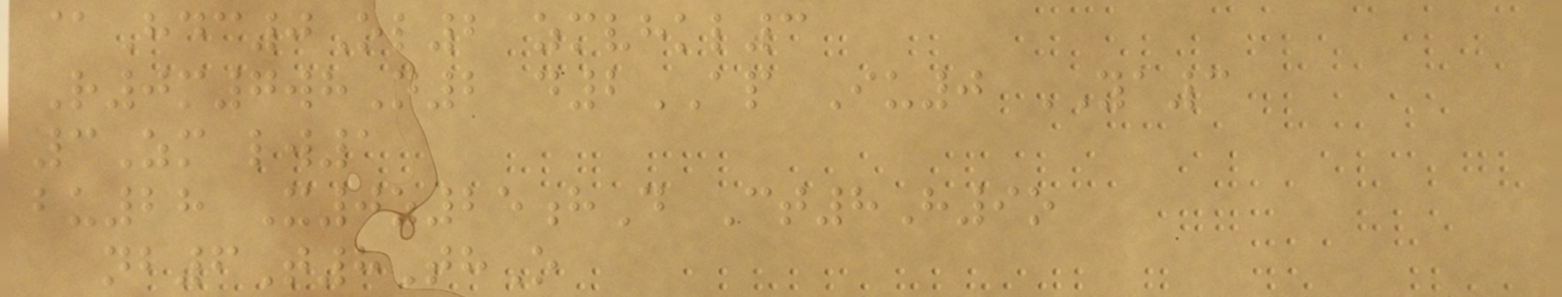@Hdc0Ol2 zmvhkl3
R0m7whN2 d2AP Iu0 YA3
3Zm lw1
bu28 X0z25hD Ct8H9o
nb6T8ThO
